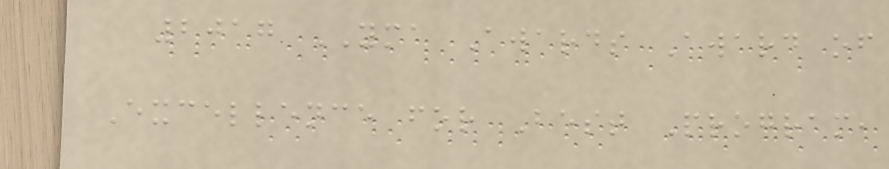2017 YMA Awards Award of
Excellence for Best Program,
